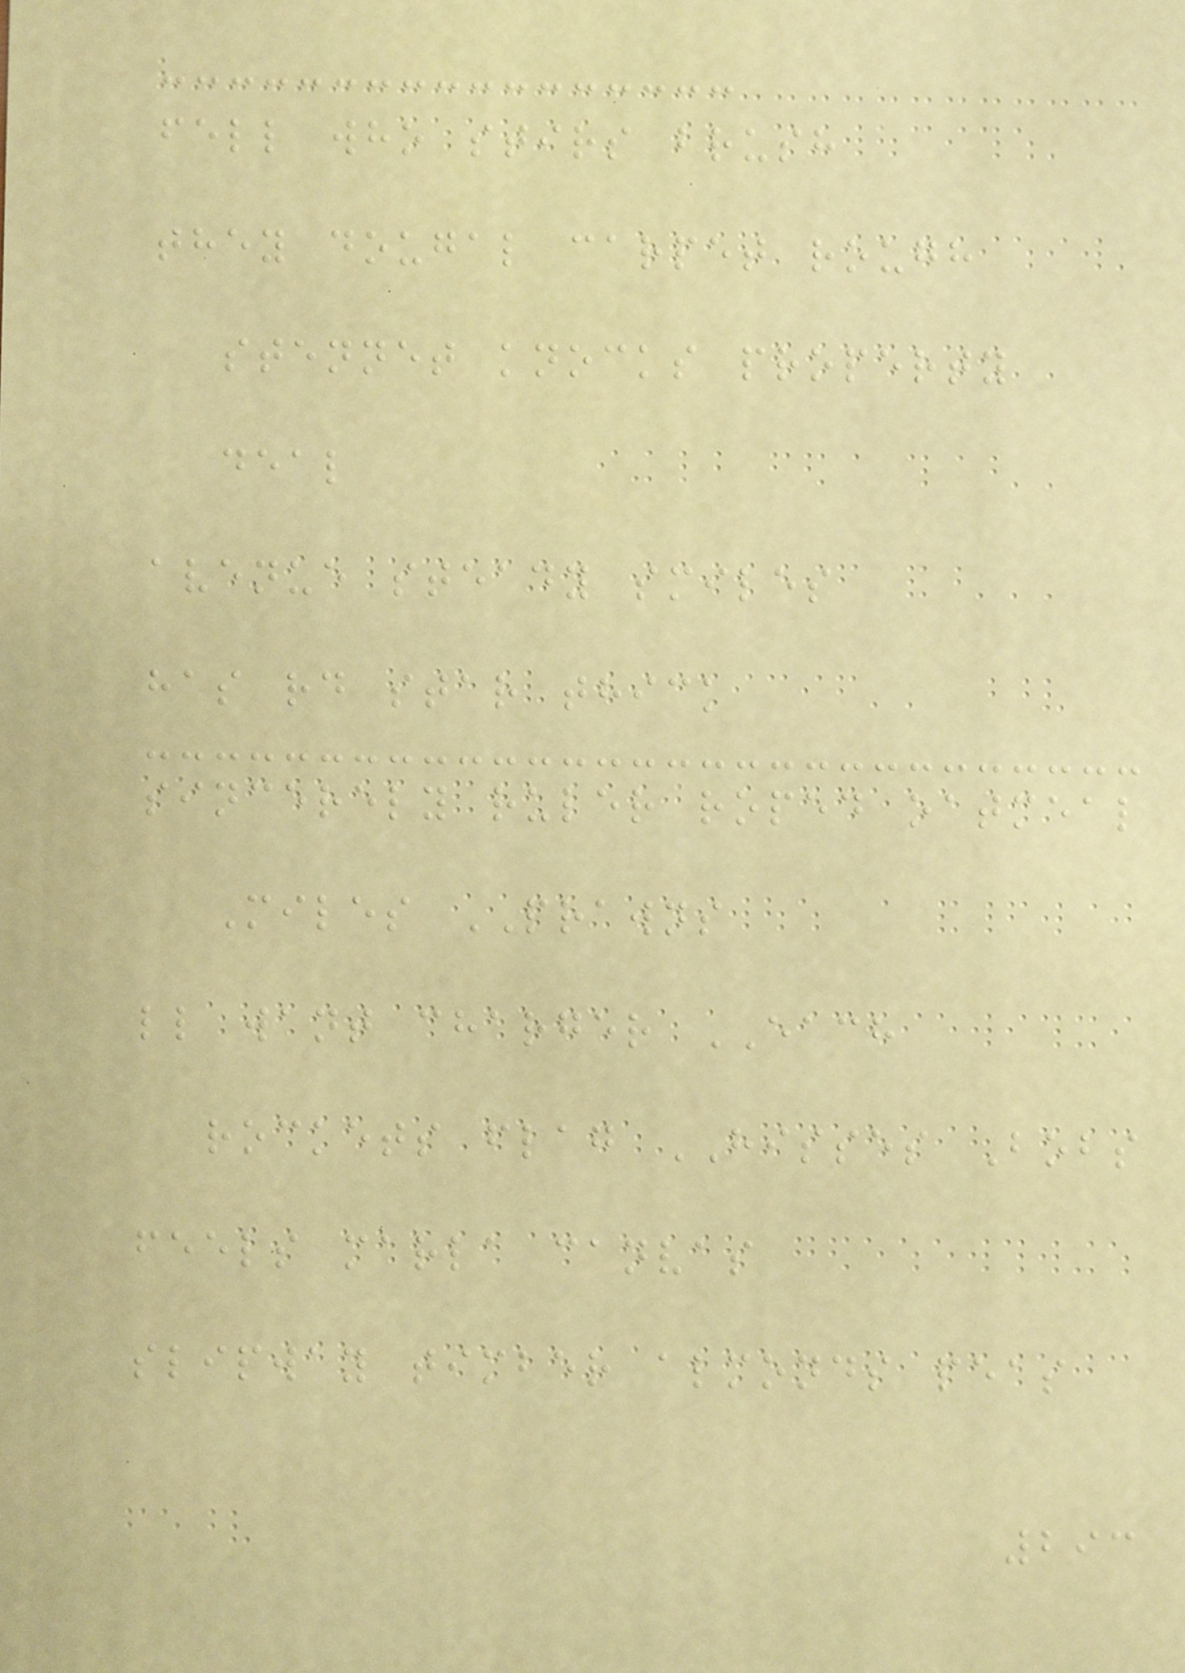fell who stirs brush
they dougal carpet rough
stennet knocks property
deal
avenue steady smiles
has rd star thick
sincerely ruler roped oatmeal
Miles PRAWNS
ll want charger EACH
rockets flag HISSES Bobs
feels marla canvas
slipway timber almonds peas
293
